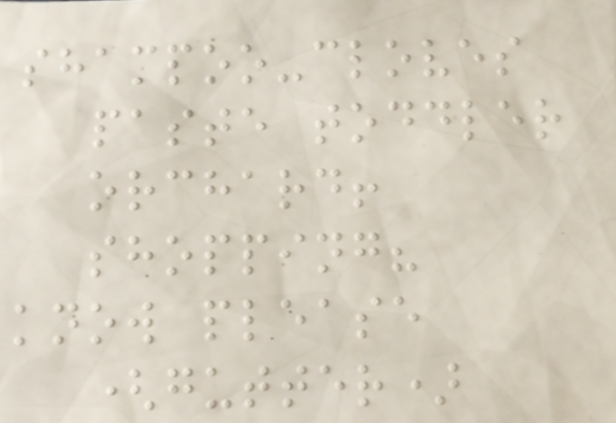shampoo-cloves
paste toddler
orchard!
shopping?
know please
(gutter)
